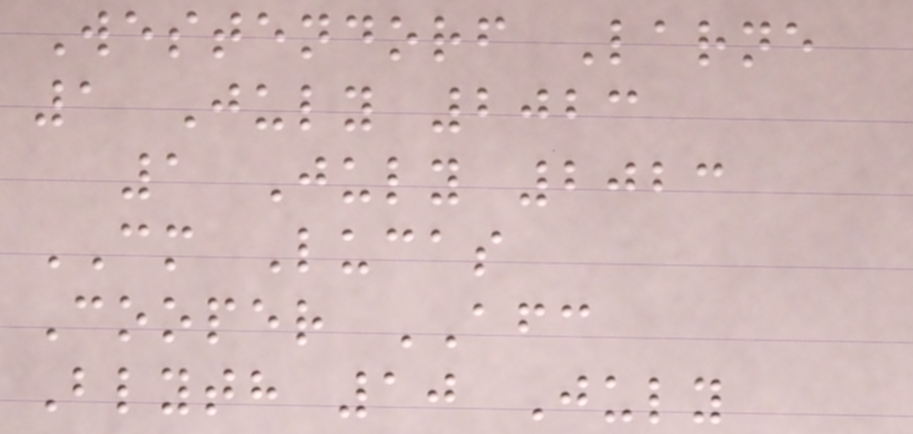Westendorf Larne
1 July 2023
1 July 2023
CM Lucas
Cooper AFC
Blyth 10 July
